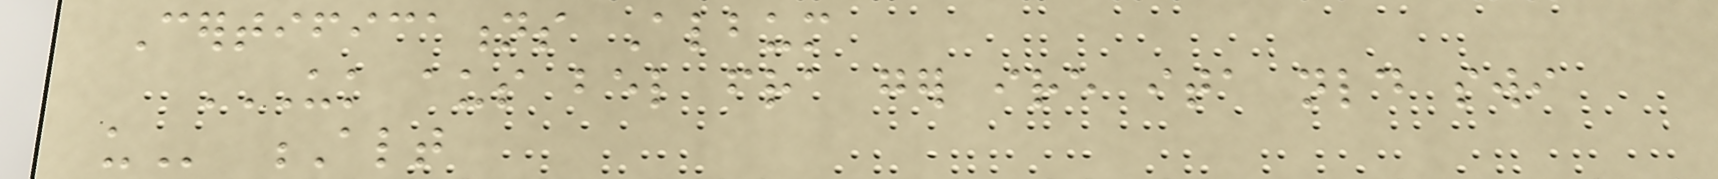Certifications Album
UK AUS BEL FRA GER IRE ITA NLD SWI
US Alt
